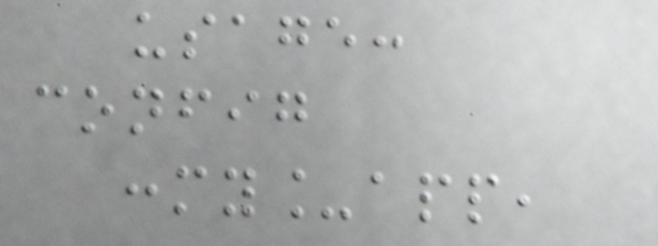usage:
config
:my_app,
